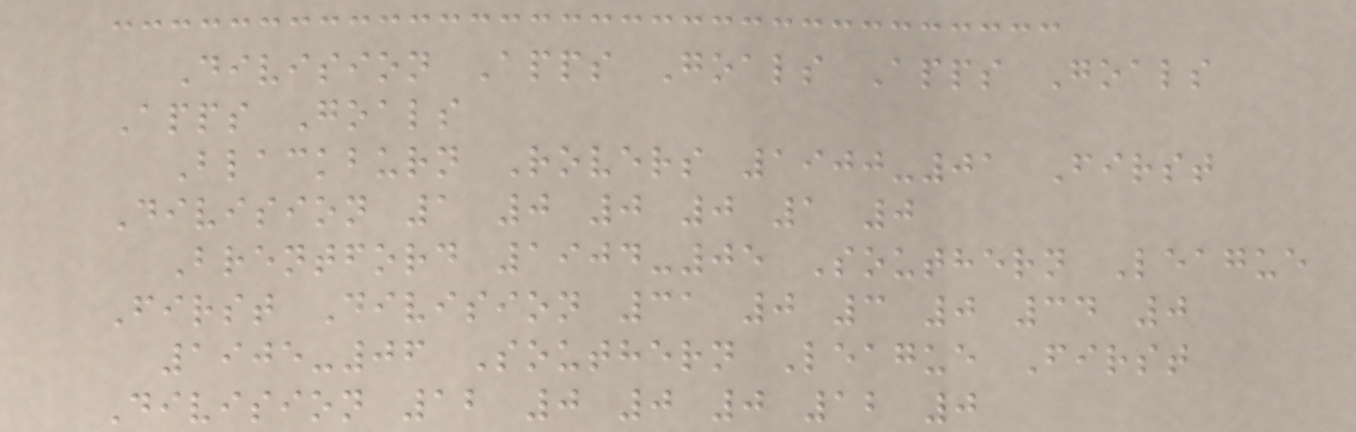Division Apps Goals Apps Goals
Apps Goals
Blackburn Rovers 1900-01 First
Division 1 0 0 0 1 0
Brentford 1904-05 Southern League
First Division 31 0 3 0 34 0
1905-06 Southern League First
Division 12 0 0 0 12 0
